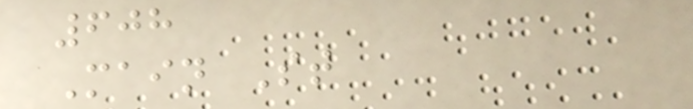608
Main St
